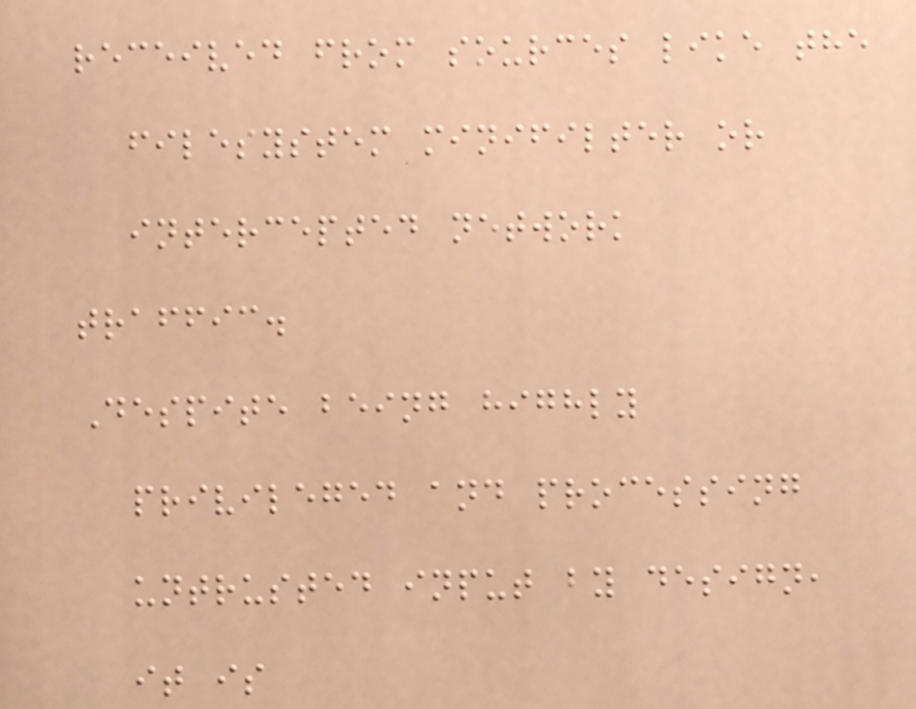received from sources like the
filesystem minifilter or
intercepted network
traffic.
Despite being highly
privileged and processing
untrusted input by design,
it is
